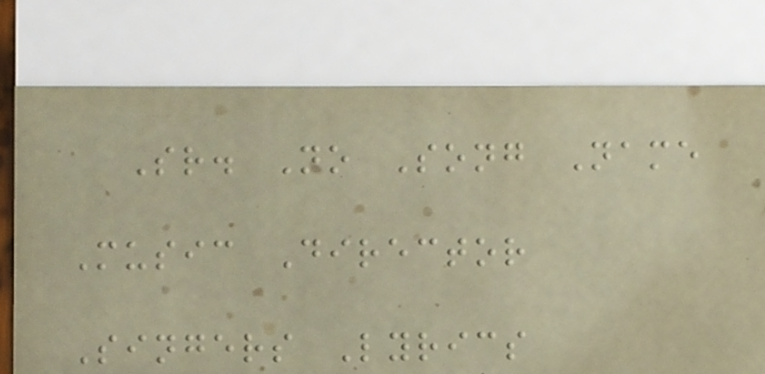Sr. No Song Name
Music Director
Singers Lyrics
